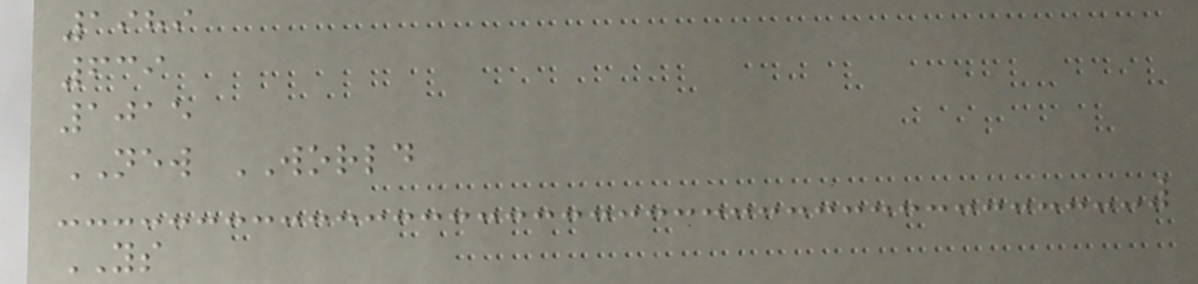1989
639
1015
NEW WORLD
YS
